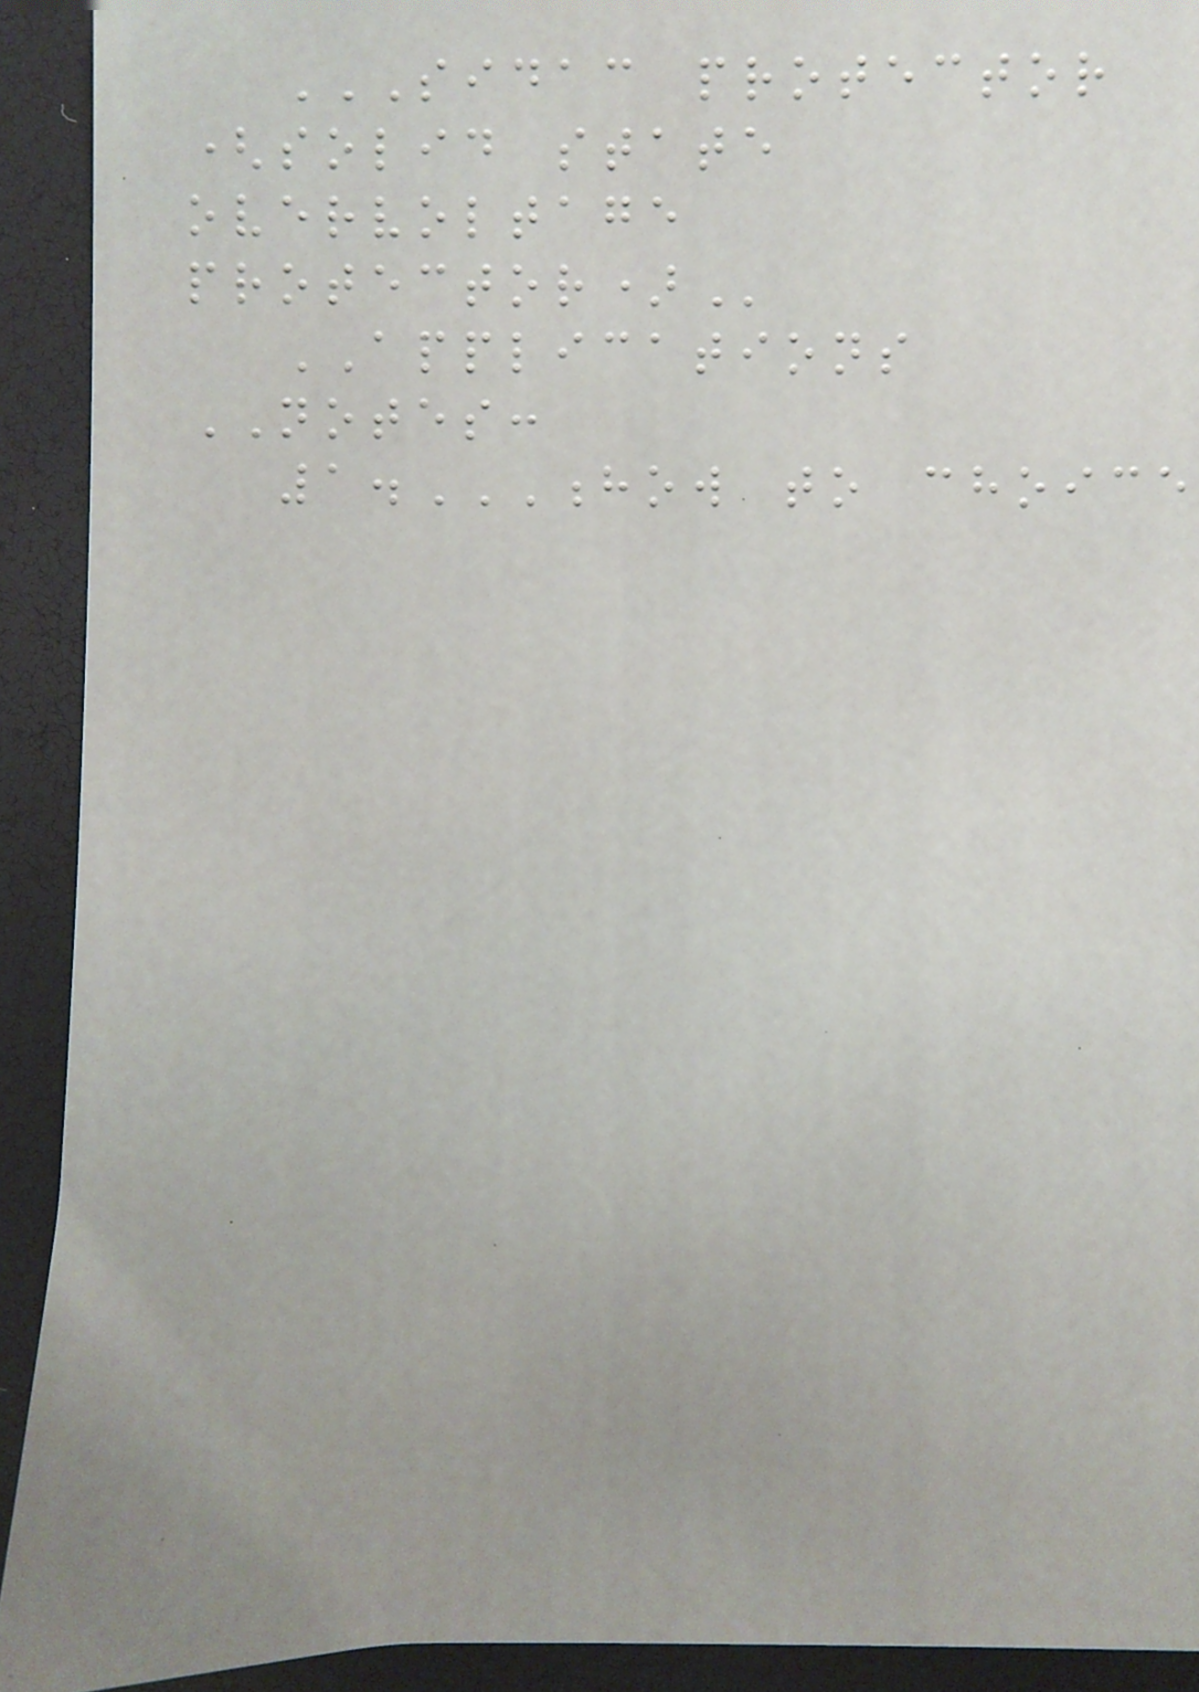SIDAC PROTECTOR
(SOLID STATE
OVERVOLTAGE
PROTECTOR)
APPLICATIONS
NOTES:
1.HOW TO CHOICE
